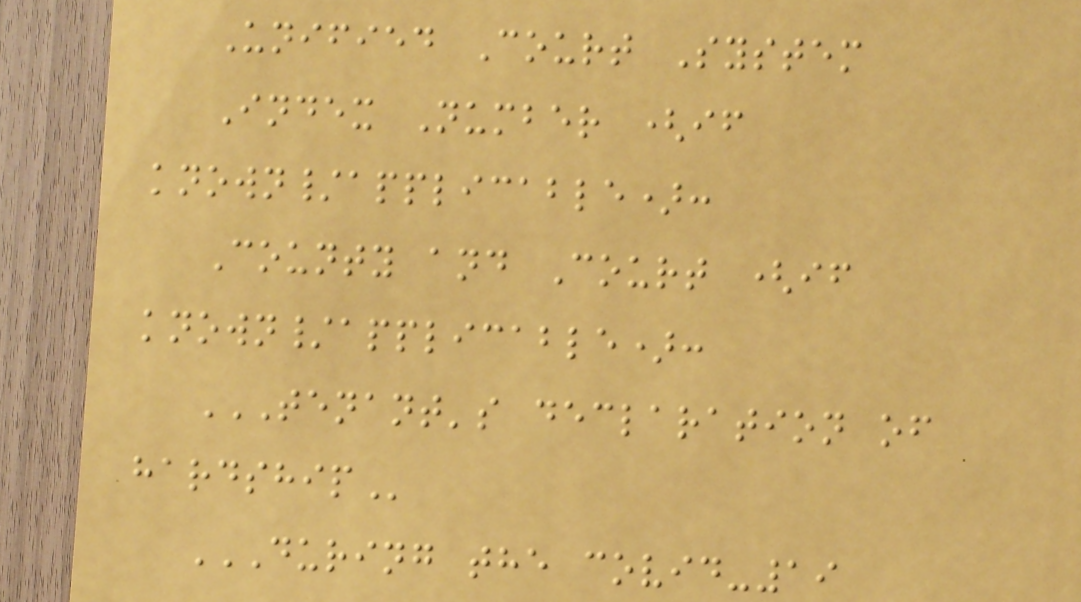Unified Court System
Index Number (if
known/applicable):
County and Court (if
known/applicable):
TENANT'S DECLARATION OF
HARDSHIP
DURING THE COVID-19
